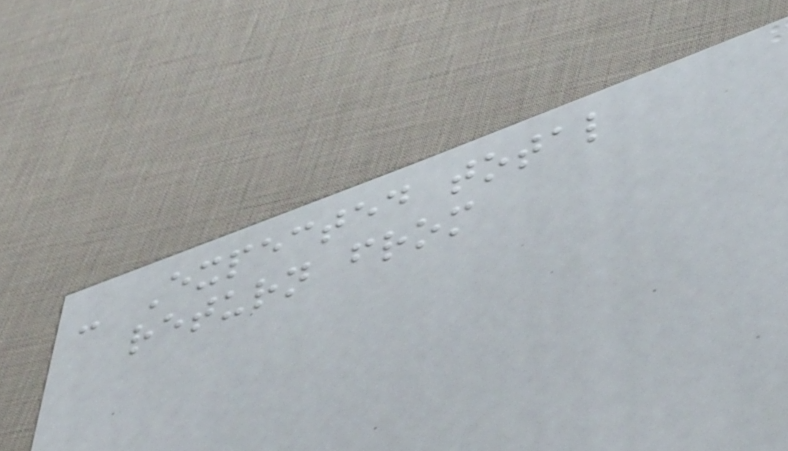- Expected total
return from
